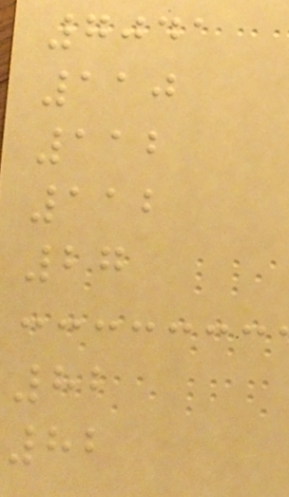7041
110
112
112
27
82
82
